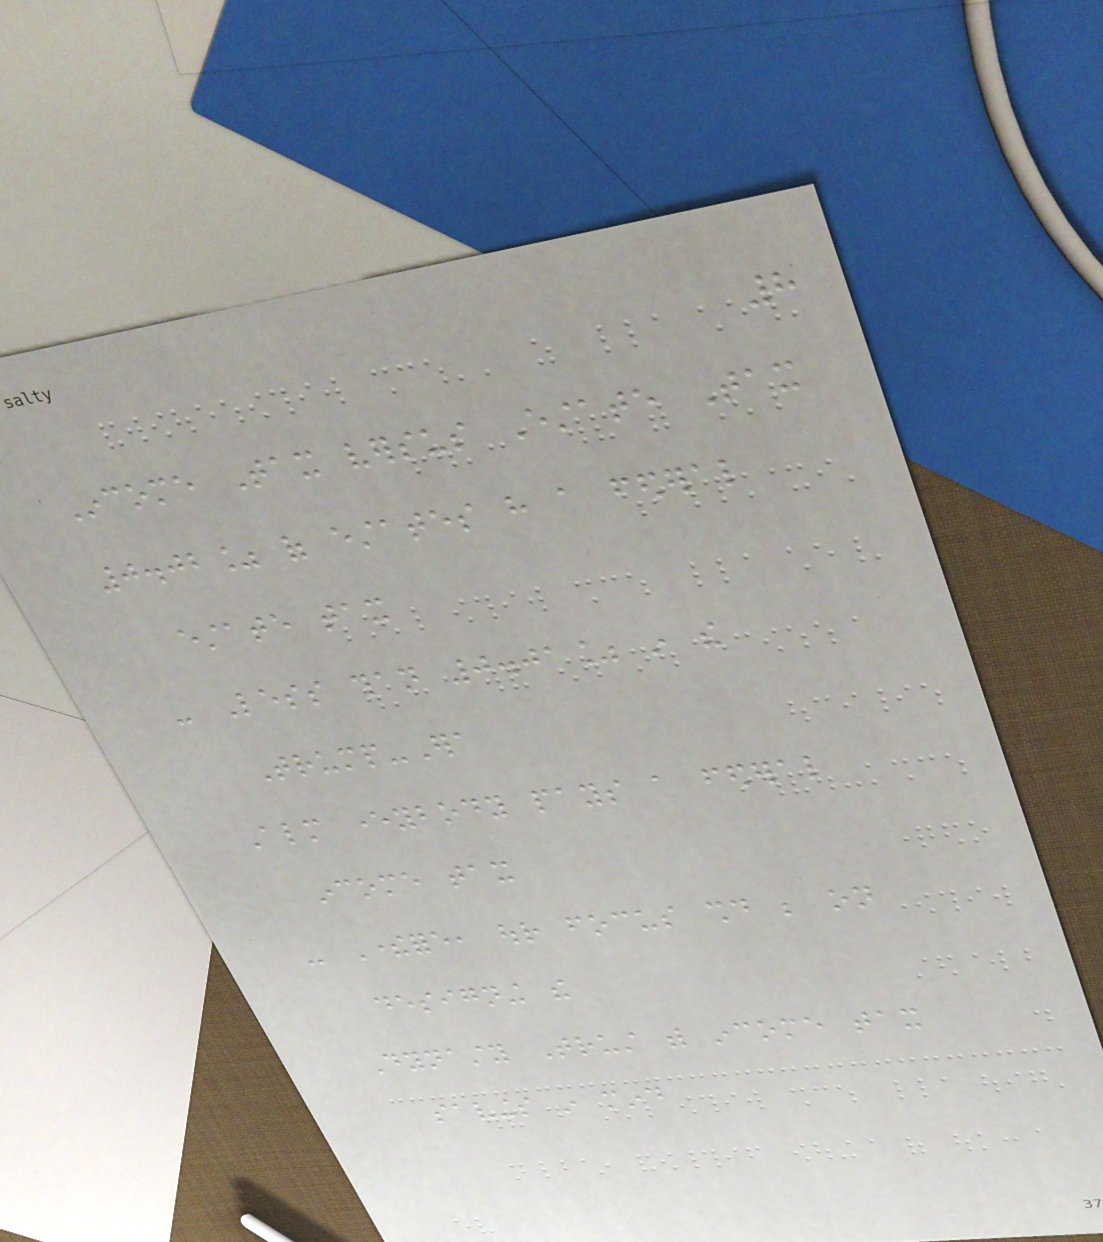8
Income Tax versus Estate Tax
0.02% of estates have a federal
estate tax
- Less than 0.01% in the
Trump-Era
Almost everybody pays a federal
income tax
- Therefore, our focus should be on
designing the
Dynasty Trust with income tax
savings in mind
